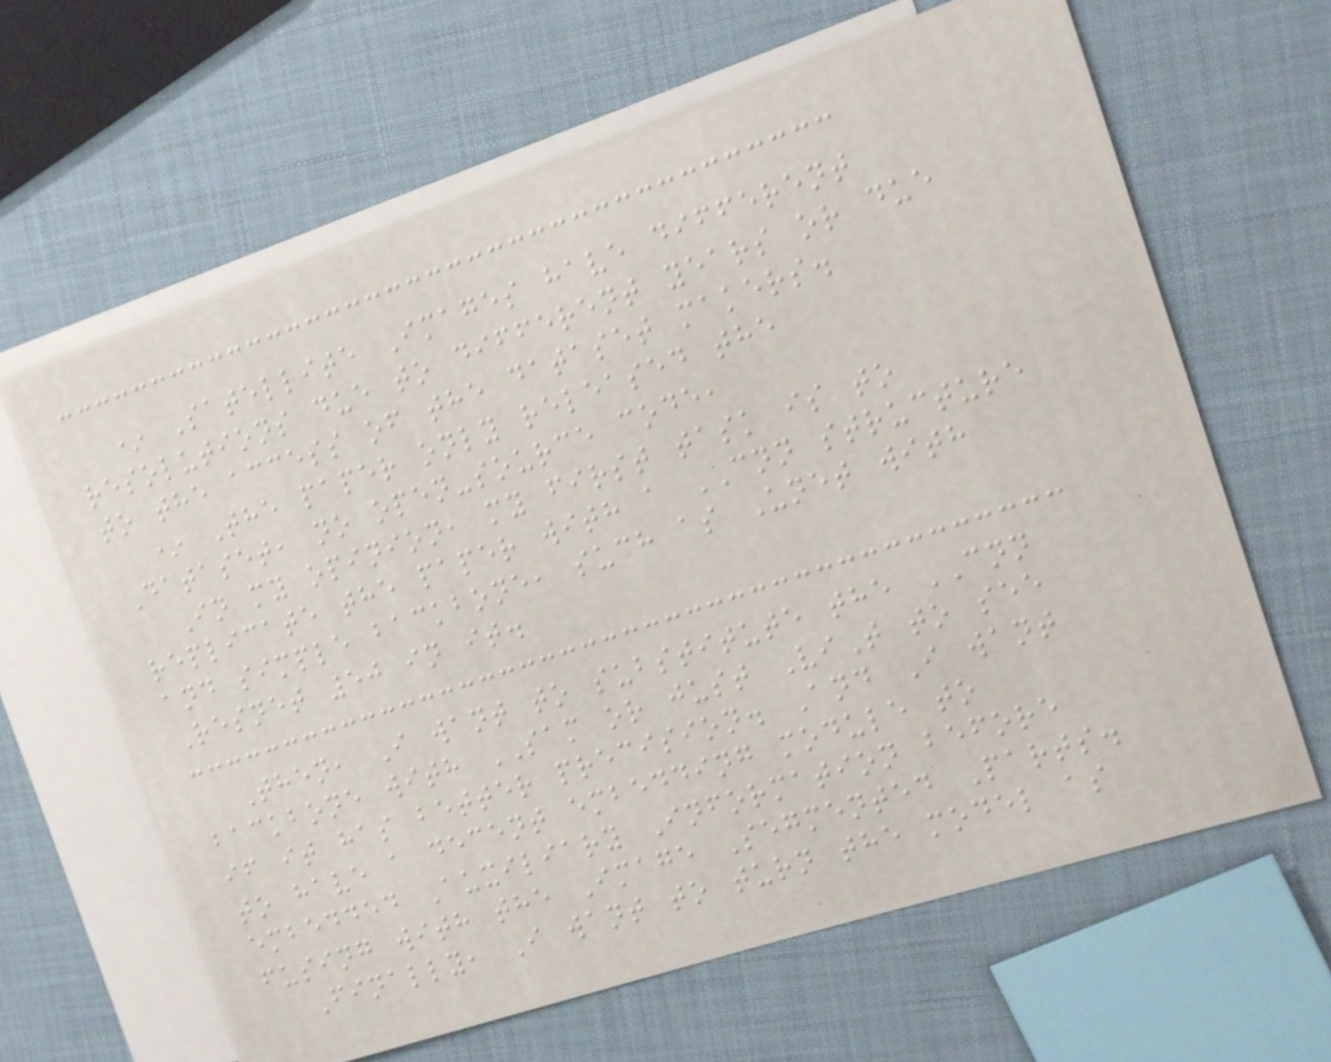* Satellite Images have different
resolutions due to different years or due
to the access of the dataset makers.
* The paper only released the
Dataset, no open-source code,
In my opinion, my first task is to
replicate the paper with a CNN structure
and simple backbone, such as Unet with
Resnet 50 in it.
Then, I want to substitute the CNN
backbone with SAM or just ViT to see
if it has better precision. And I want
to have a decent embedding module to
embedded Auxiliary Information before
fusing with the Image Segmented Parts.
Finally, I want to turn the model as
